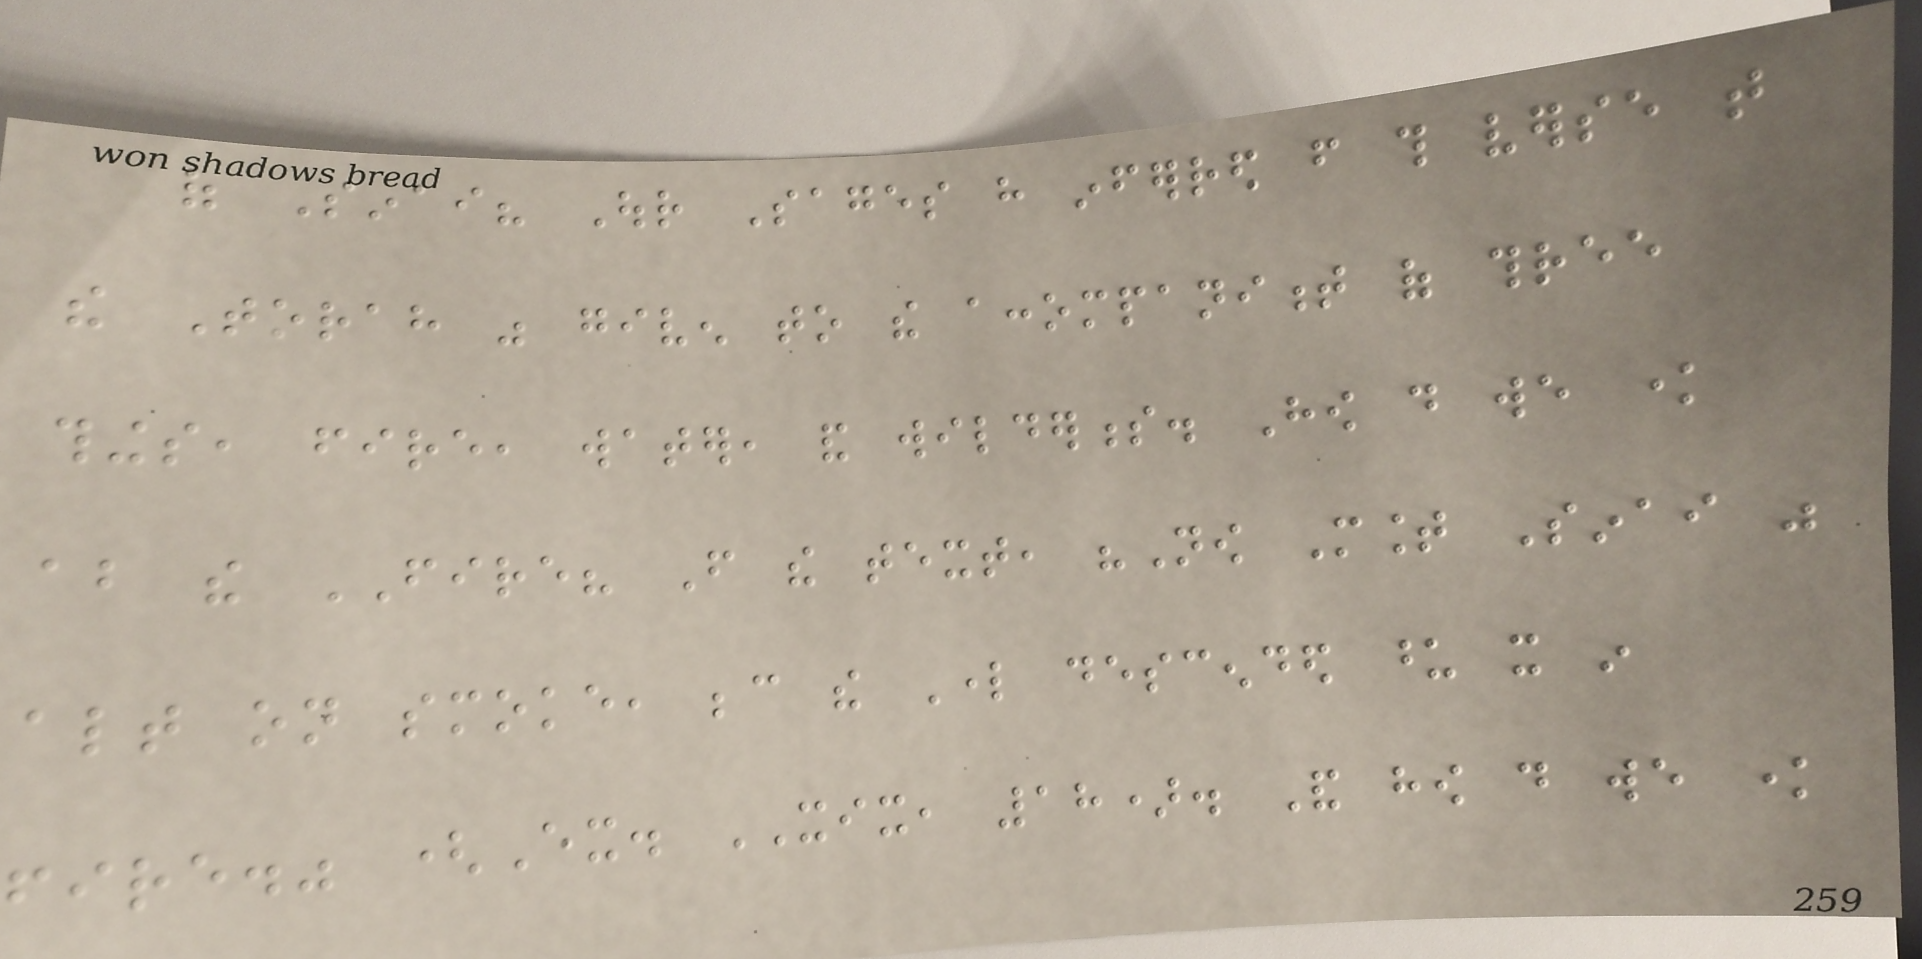of Sinai? Our Sages have inferred from this verse that
the Torah was given to the accompaniment of three
things, fire, water, and wilderness. How do we know
about the FIRE? From the text, "Now Mount Sinai was
altogether on smoke, because the Lord descended upon it in
fire." (Ex. XIX, 18). And how do we know
